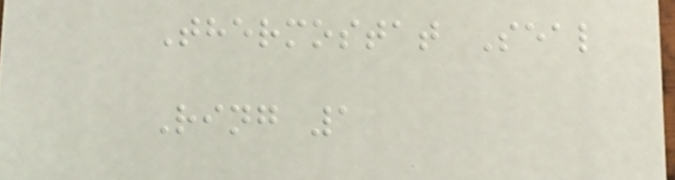Thermostat Seal
Ring 1
